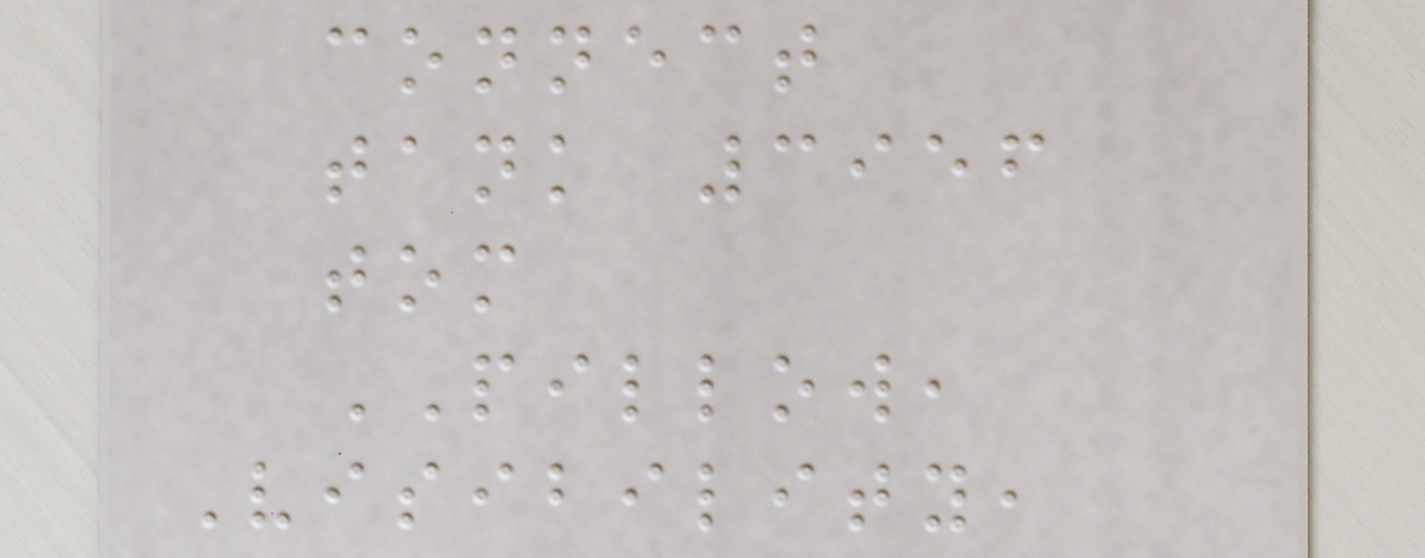connect
tank 3956
tom
PILLOW,
Visibility,
